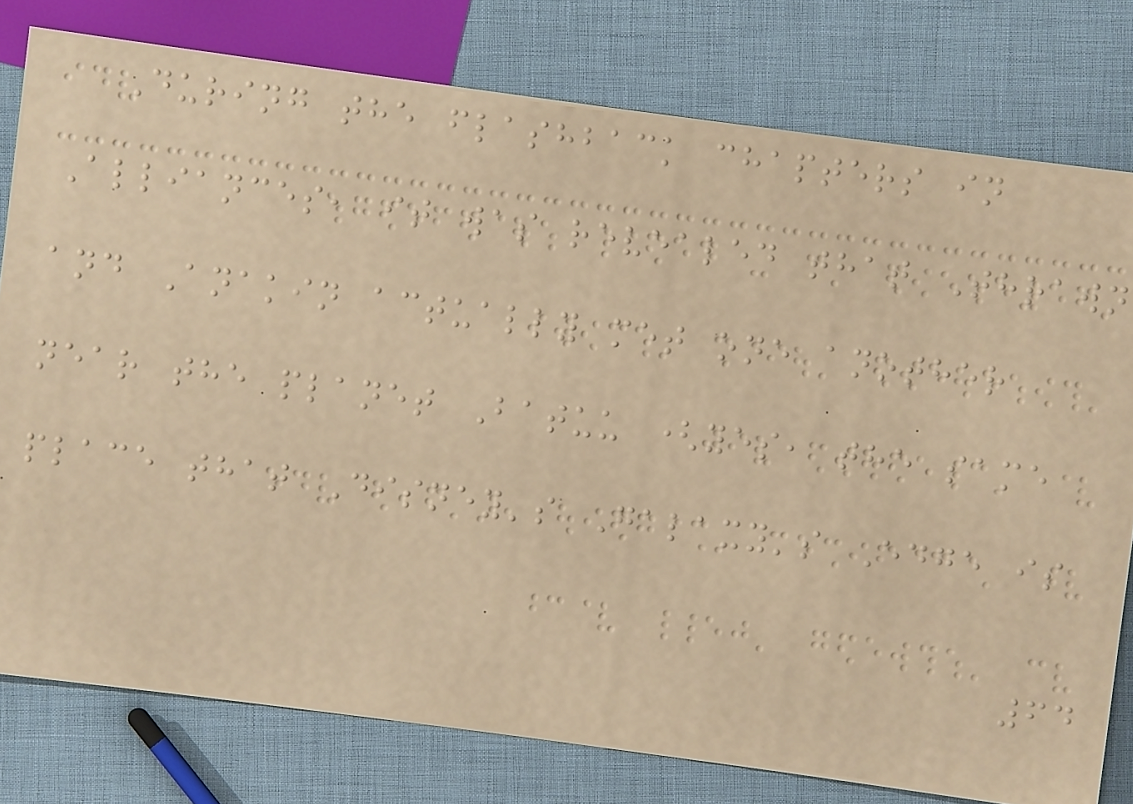During the flashback chapters in
Alliances, it was revealed that Thrawn
and Anakin actually met one another
near the planet Batuu (yes, the same
place that Disney's Galaxy's Edge is
64
